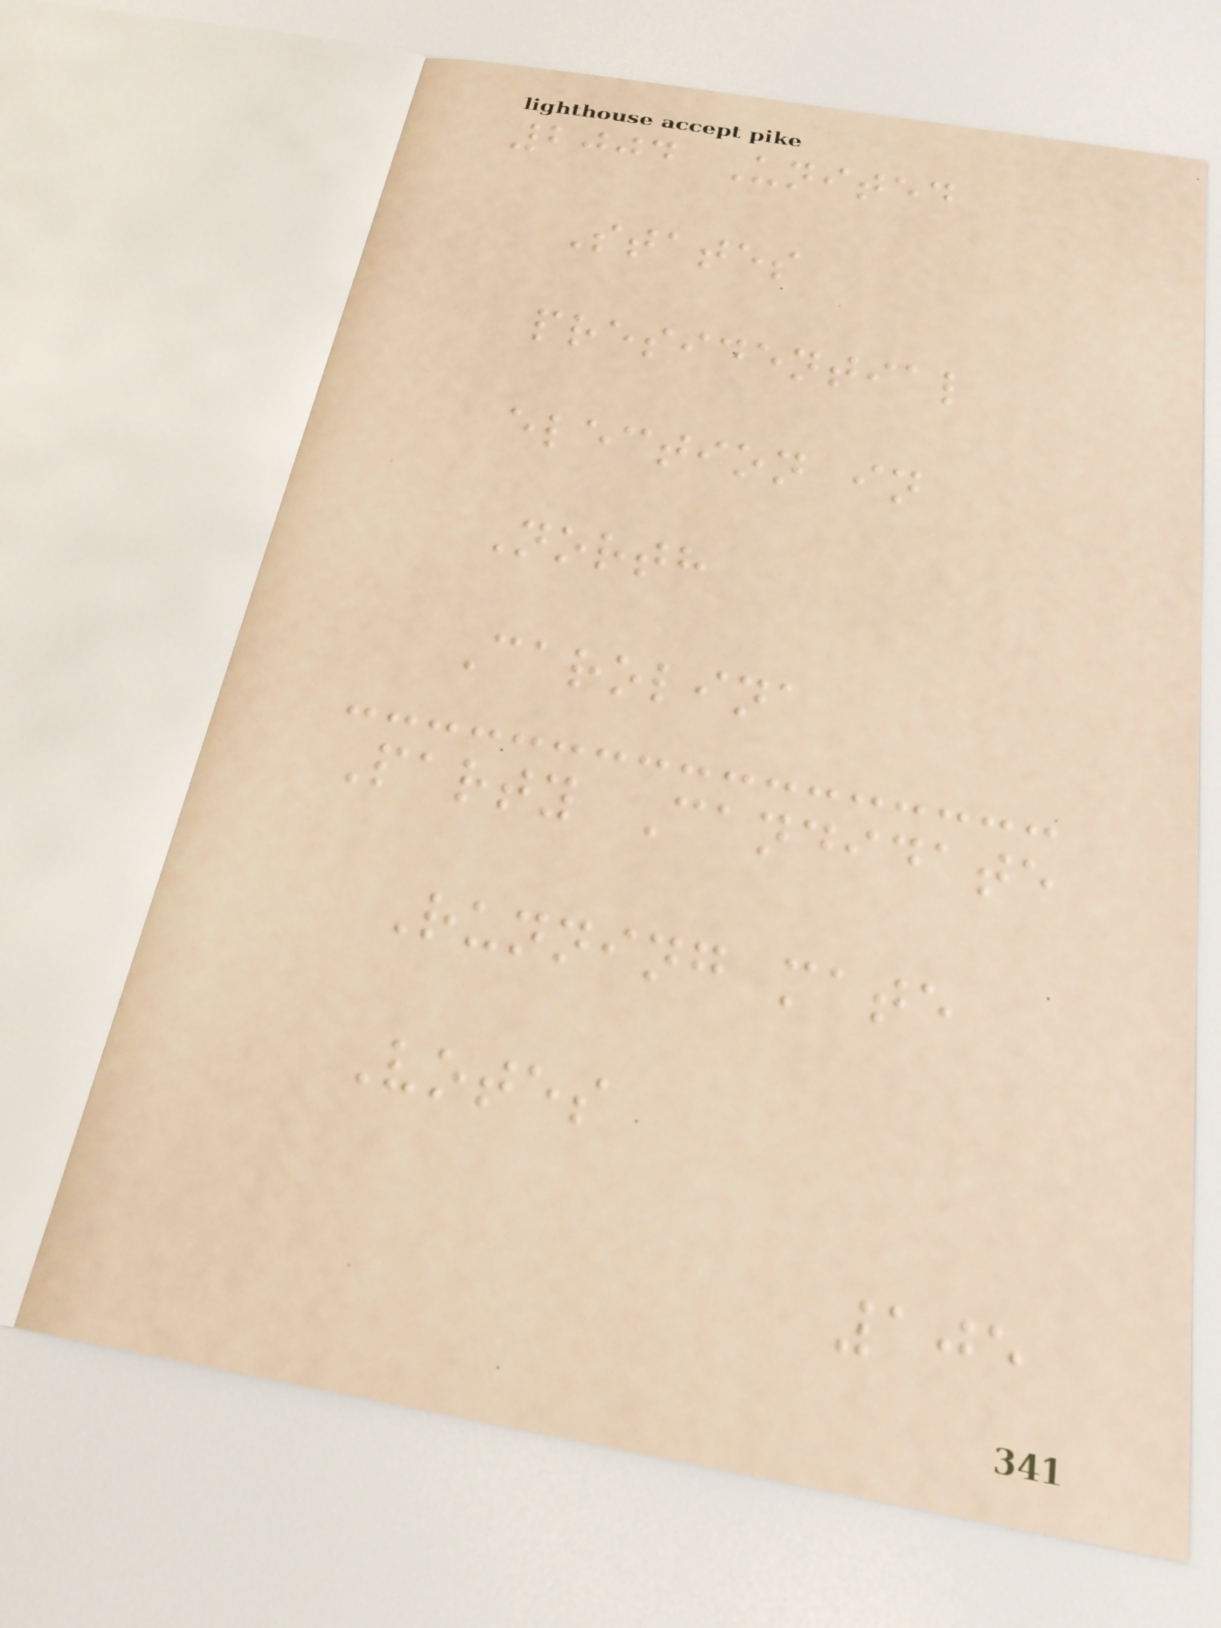2004 United
States
presidential
election in
North
Carolina
Party Candidate
Running mate
Votes
105
